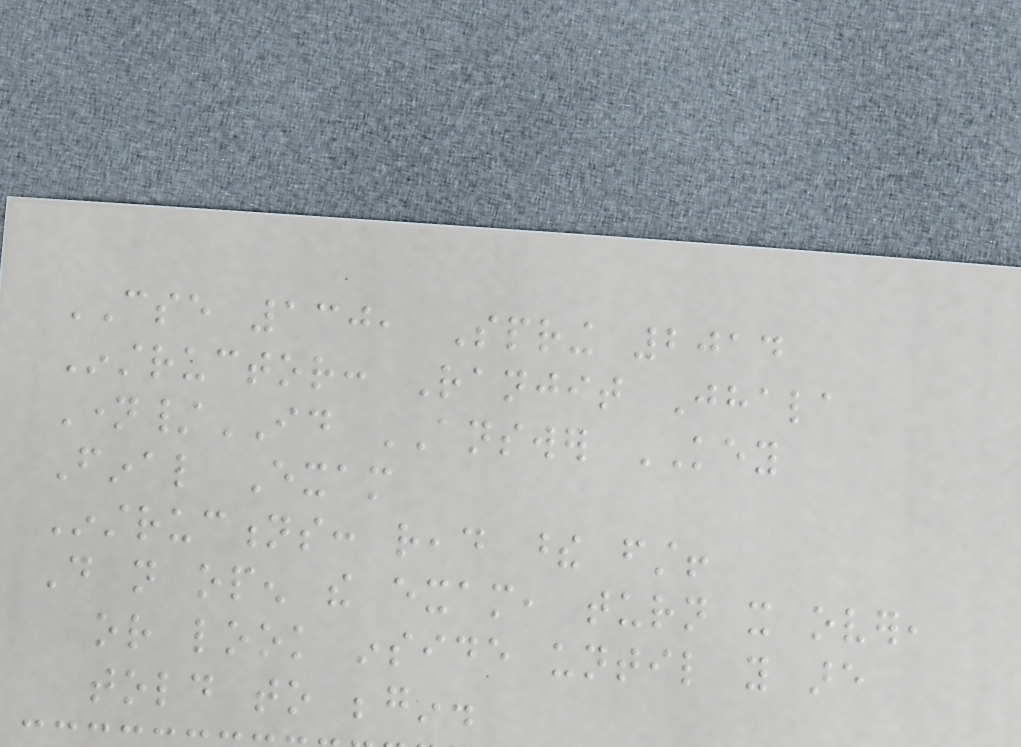CSE 130, Spring 2014
Instructor: Ranjit Jhala
Name/ID ANSWER KEY
Final Exam
Instructions: read these first!
Do not open the exam, turn it over,
or look inside until you are
told to begin.
